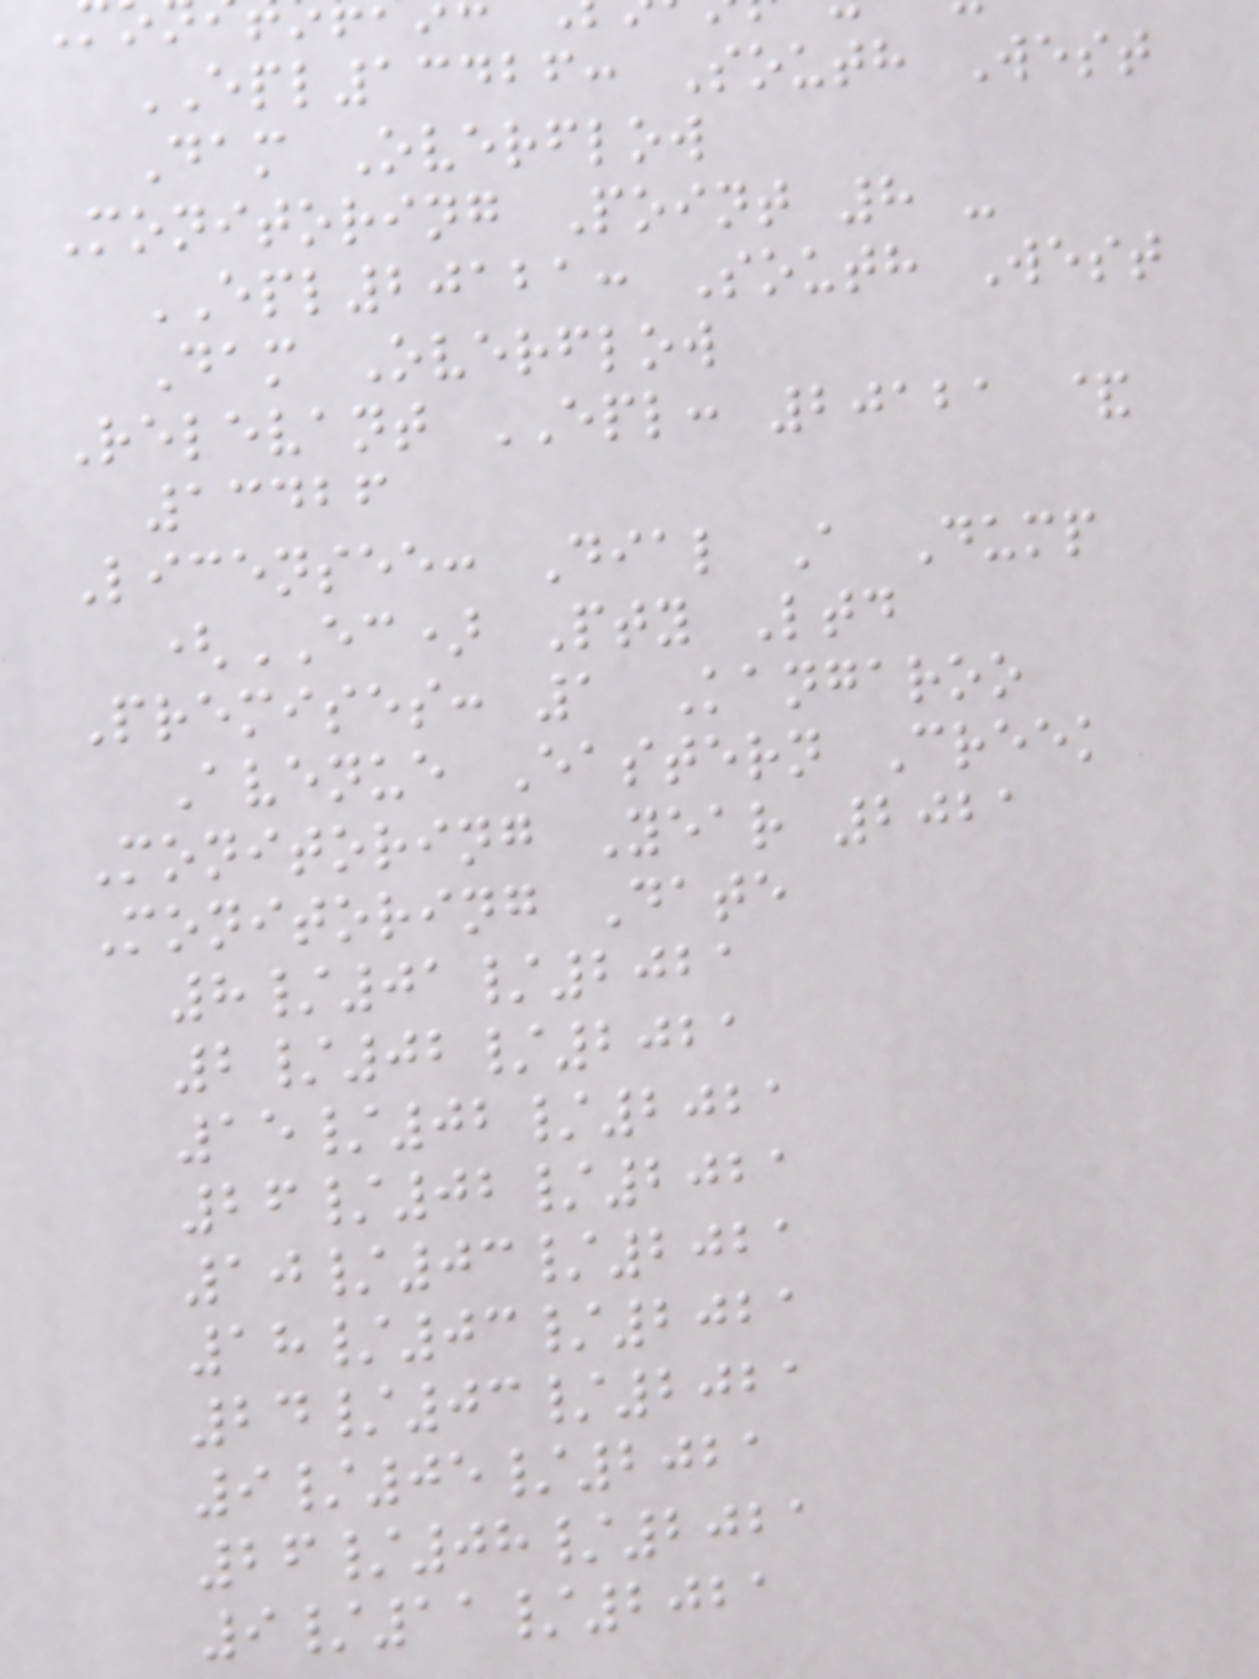EPL13426: South West
Dam Overflow
Monitoring Point 8 -
EPL20121: South West
Dam Overflow
Relevant EPL: 20121 &
13426
Licensee: Dial A Dump
(EC) Pty Ltd
Premises: 1 Kangaroo
Avenue Eastern Creek
Monitoring Year 2021
Monitoring Date
8/01/2021
2/02/2021
15/02/2021
26/02/2021
10/03/2021
18/03/2021
24/03/2021
9/05/2021
26/08/2021
9/11/2021
